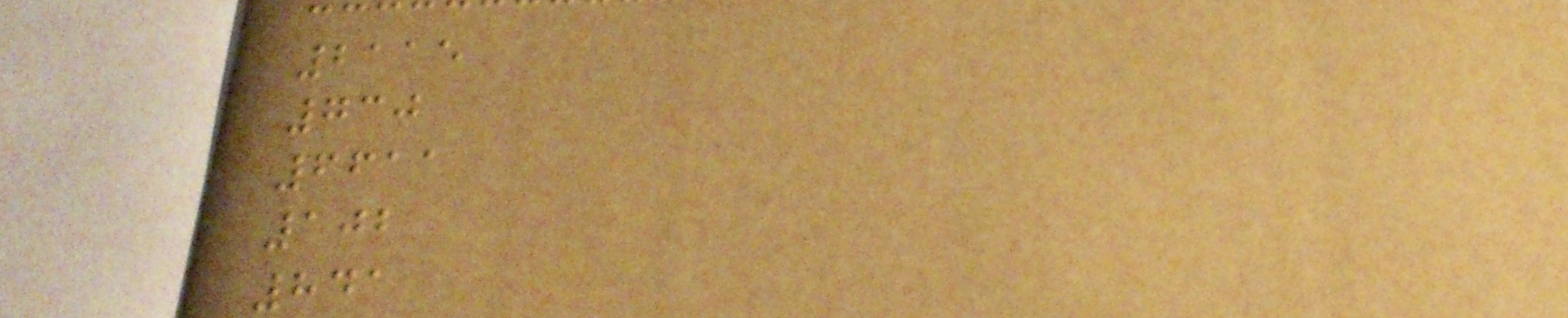2115
730
6611
102
841
